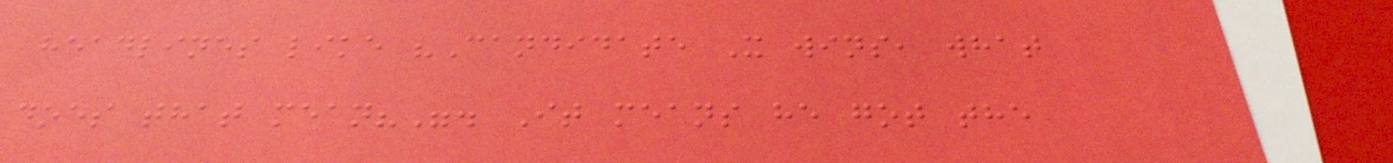headlines like "Candidate X wins, what
does that mean?". It means he got the
